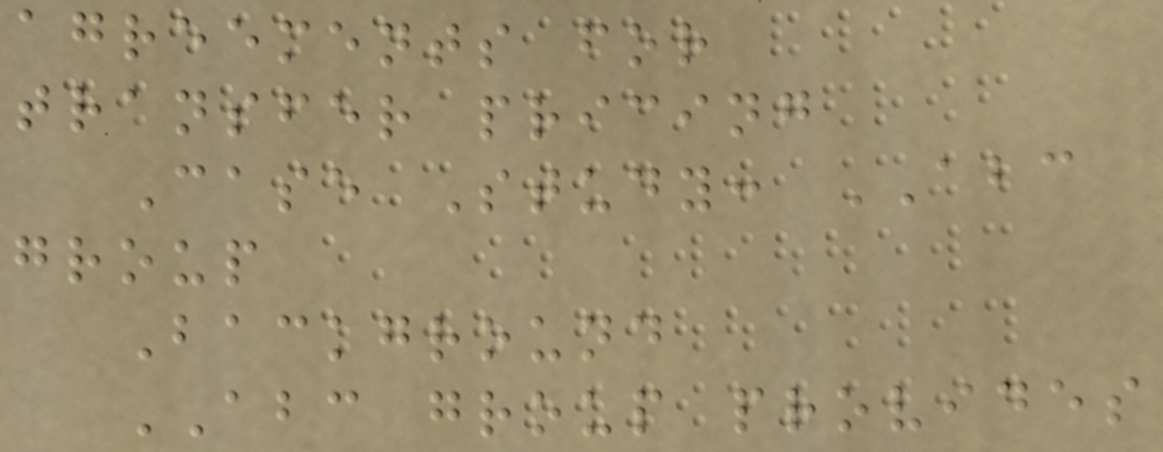agreements for
transfer pricing
Case Study: ABC
group
Background
ABC group provides
